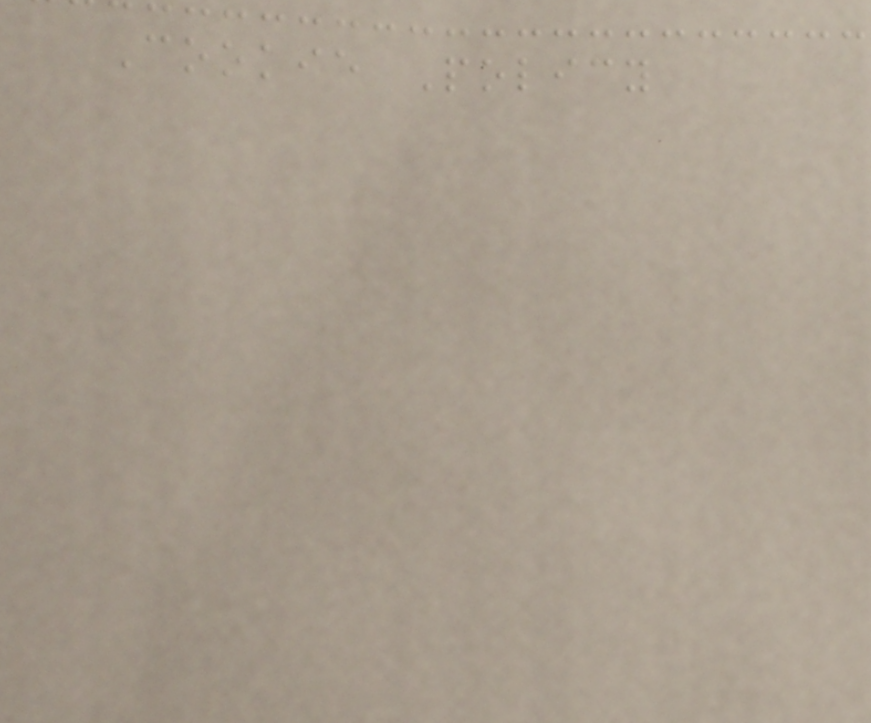Cookie Policy
